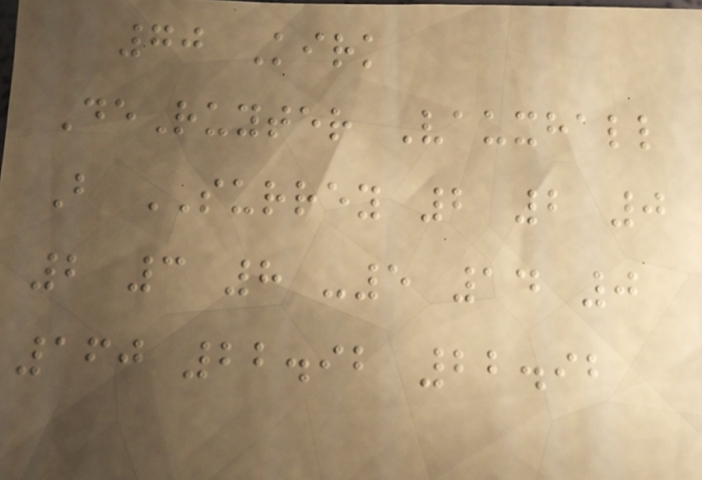70 Kirk
DeRuyter Vauxhall
B SURREY 2 2 0
2 3 8 -5 14 0
160 22.92 22.92
